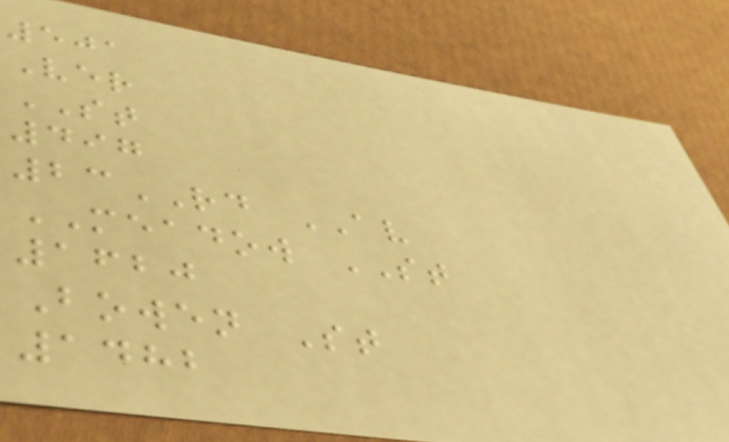501
Ver
ST
497
23RD AV
MEADOW ST
1620
Bowen St
1482
